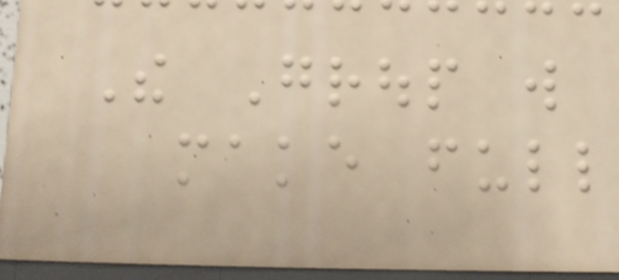The Group will
make full
